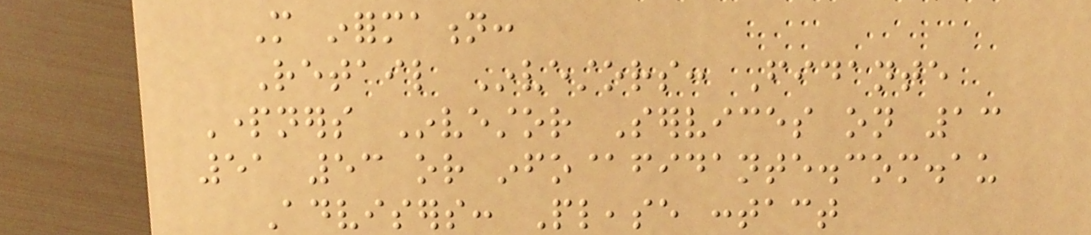More information:
Retail Investors: Fidante
Partners Investor Services on 13
51 53 or info@fidante.com.au
Advisers: Please contact
